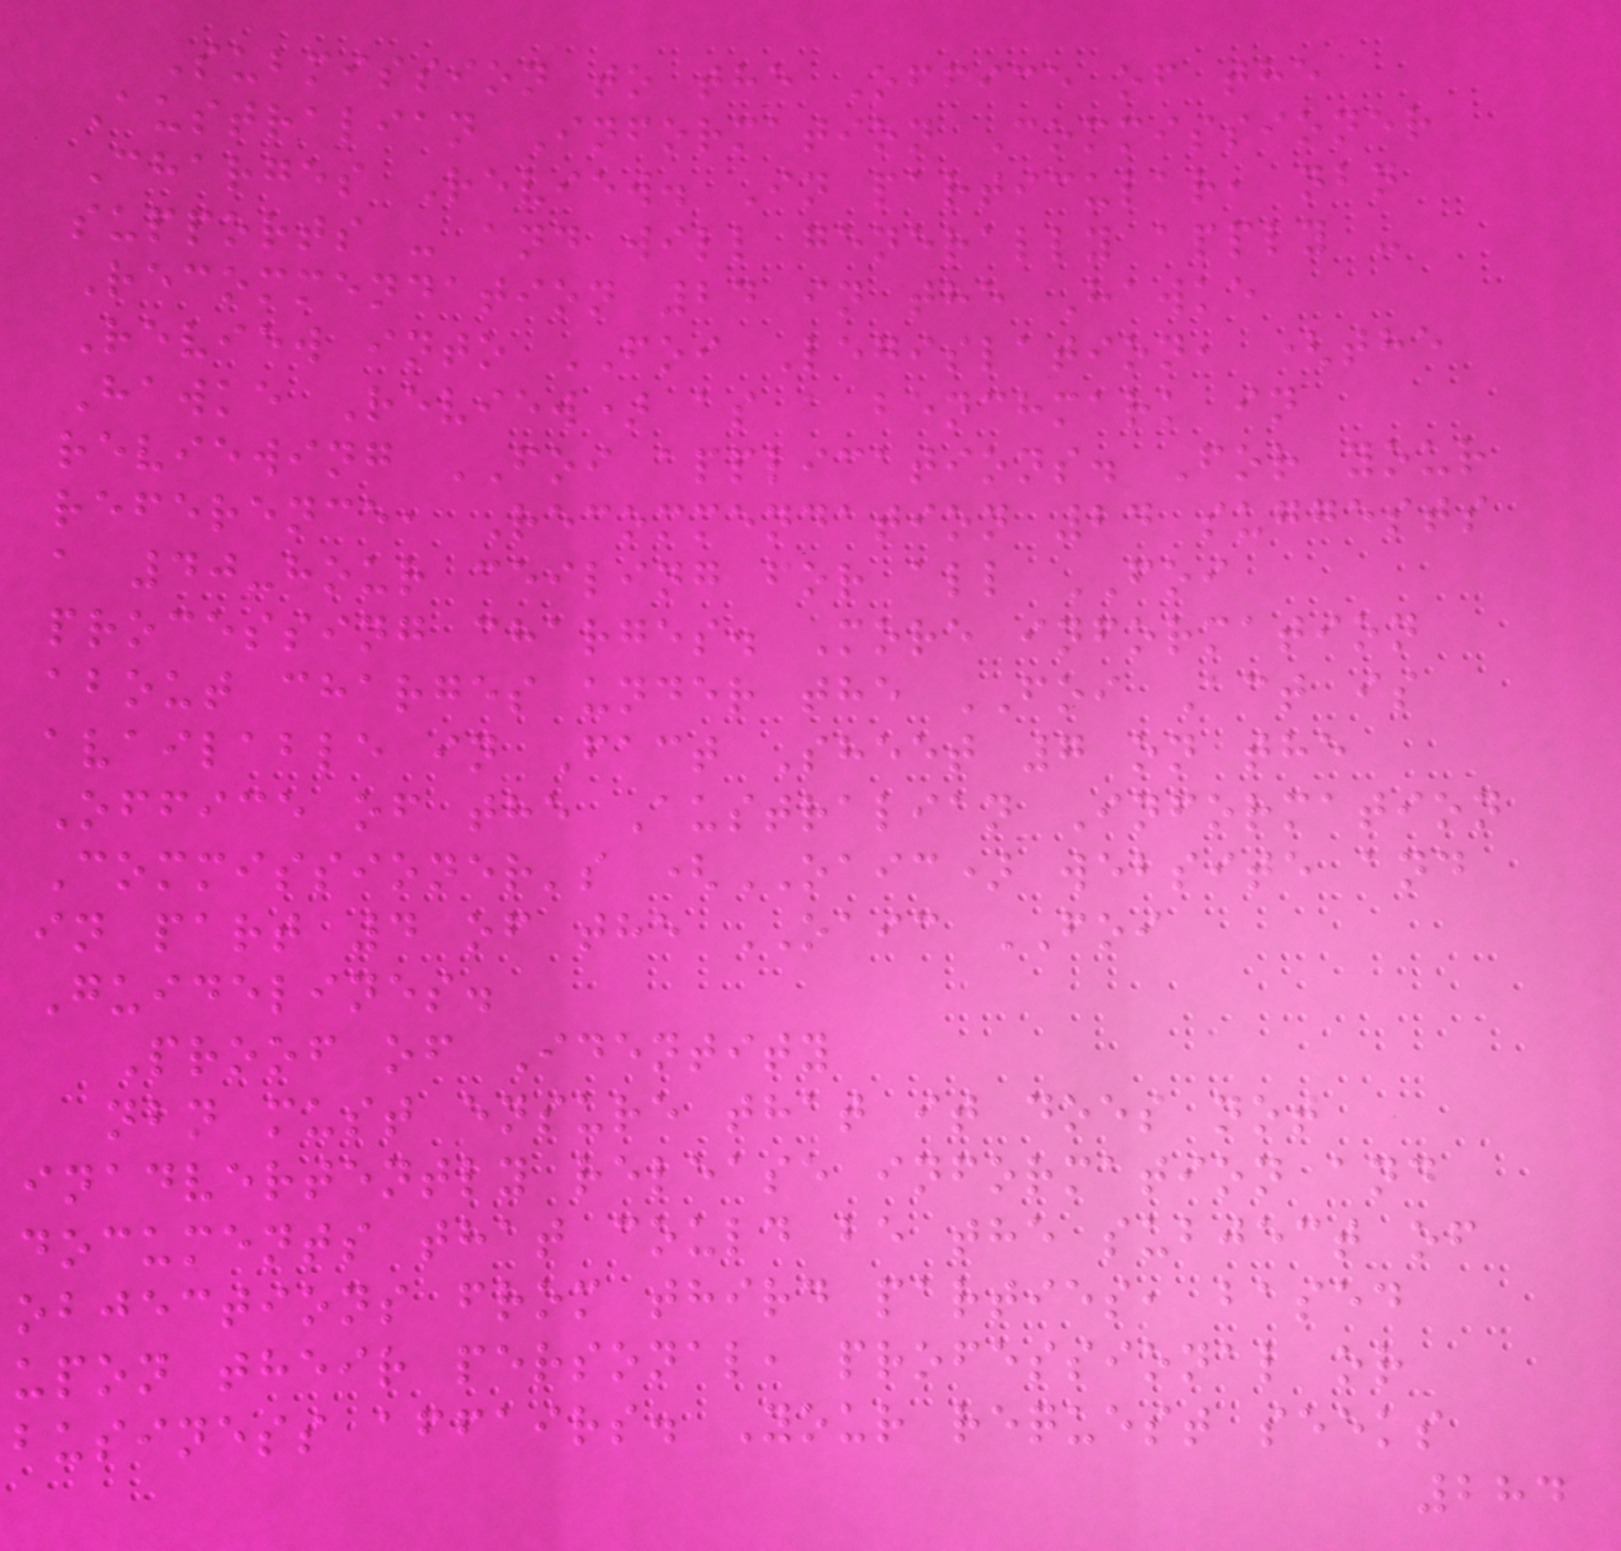Submission to the Office of the
Australian Information Commissioner
Charges Review. In particular, nbn
supports - and will generally apply -
Recommendation 24 in the Hawke
Review into FOI Legislation, (the
Hawke Review) as a benchmark in
reviewing FOI applications. For your
reference, Recommendation 24 suggests
a 40-hour ceiling for all FOI
processing charges. More information
about charges under the FOI Act is
available in Fact Sheet 7 on the
Office of the Australian Information
Commissioner's (OAIC) website and
in part 4 of the OAIC FOI
Guidelines.
Proof of Identity
nbn must ensure that it does not
inadvertently release information and
documents that could be the subject of
objections from third parties, based
upon their personal, professional or
business affairs. Your request seeks
284
